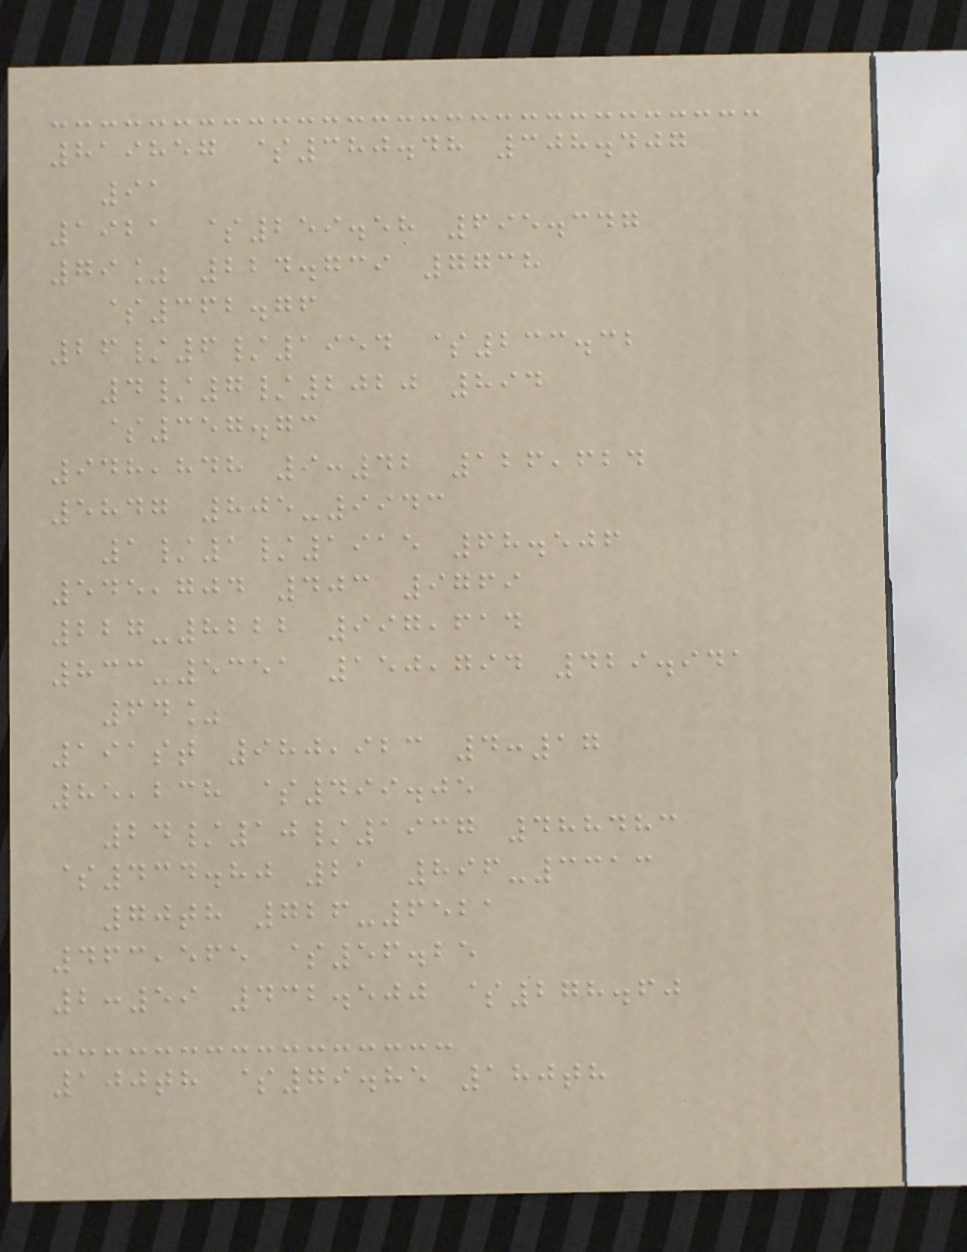819857 $380.48 308.407
91
1921 $259.58 695.347
79% 224.739 7738
$362.76
26/6/1954 $233.32
4/7/2020 894
$357.73
948,848 9:42 126,624
5847 805-9943
1/1/1915 68.506
545,704 403 9769
227-8222 997,614
833-5351 150,794 429.941
64%
191st 980,923 4:17
85,238 $499.05
24/10/1937 488483
$434.80 21 896-3313
70th 726-6521
463,565 $56.25
2:59 432.500 $278.60
100th $79.85 180th
